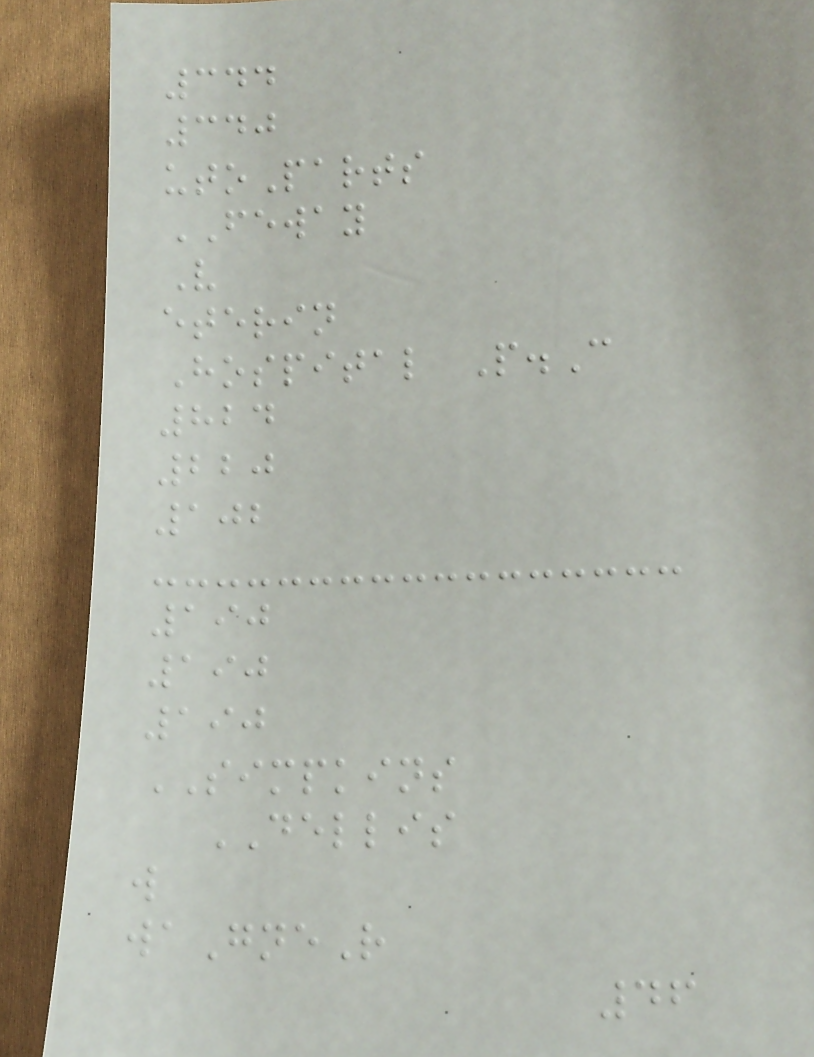344
340
utoParts
FEWAY
V
eterin
Hospital P.C
824
220
102
190
190
190
SIMPKINS
DELLIS
w
waGneR
46
